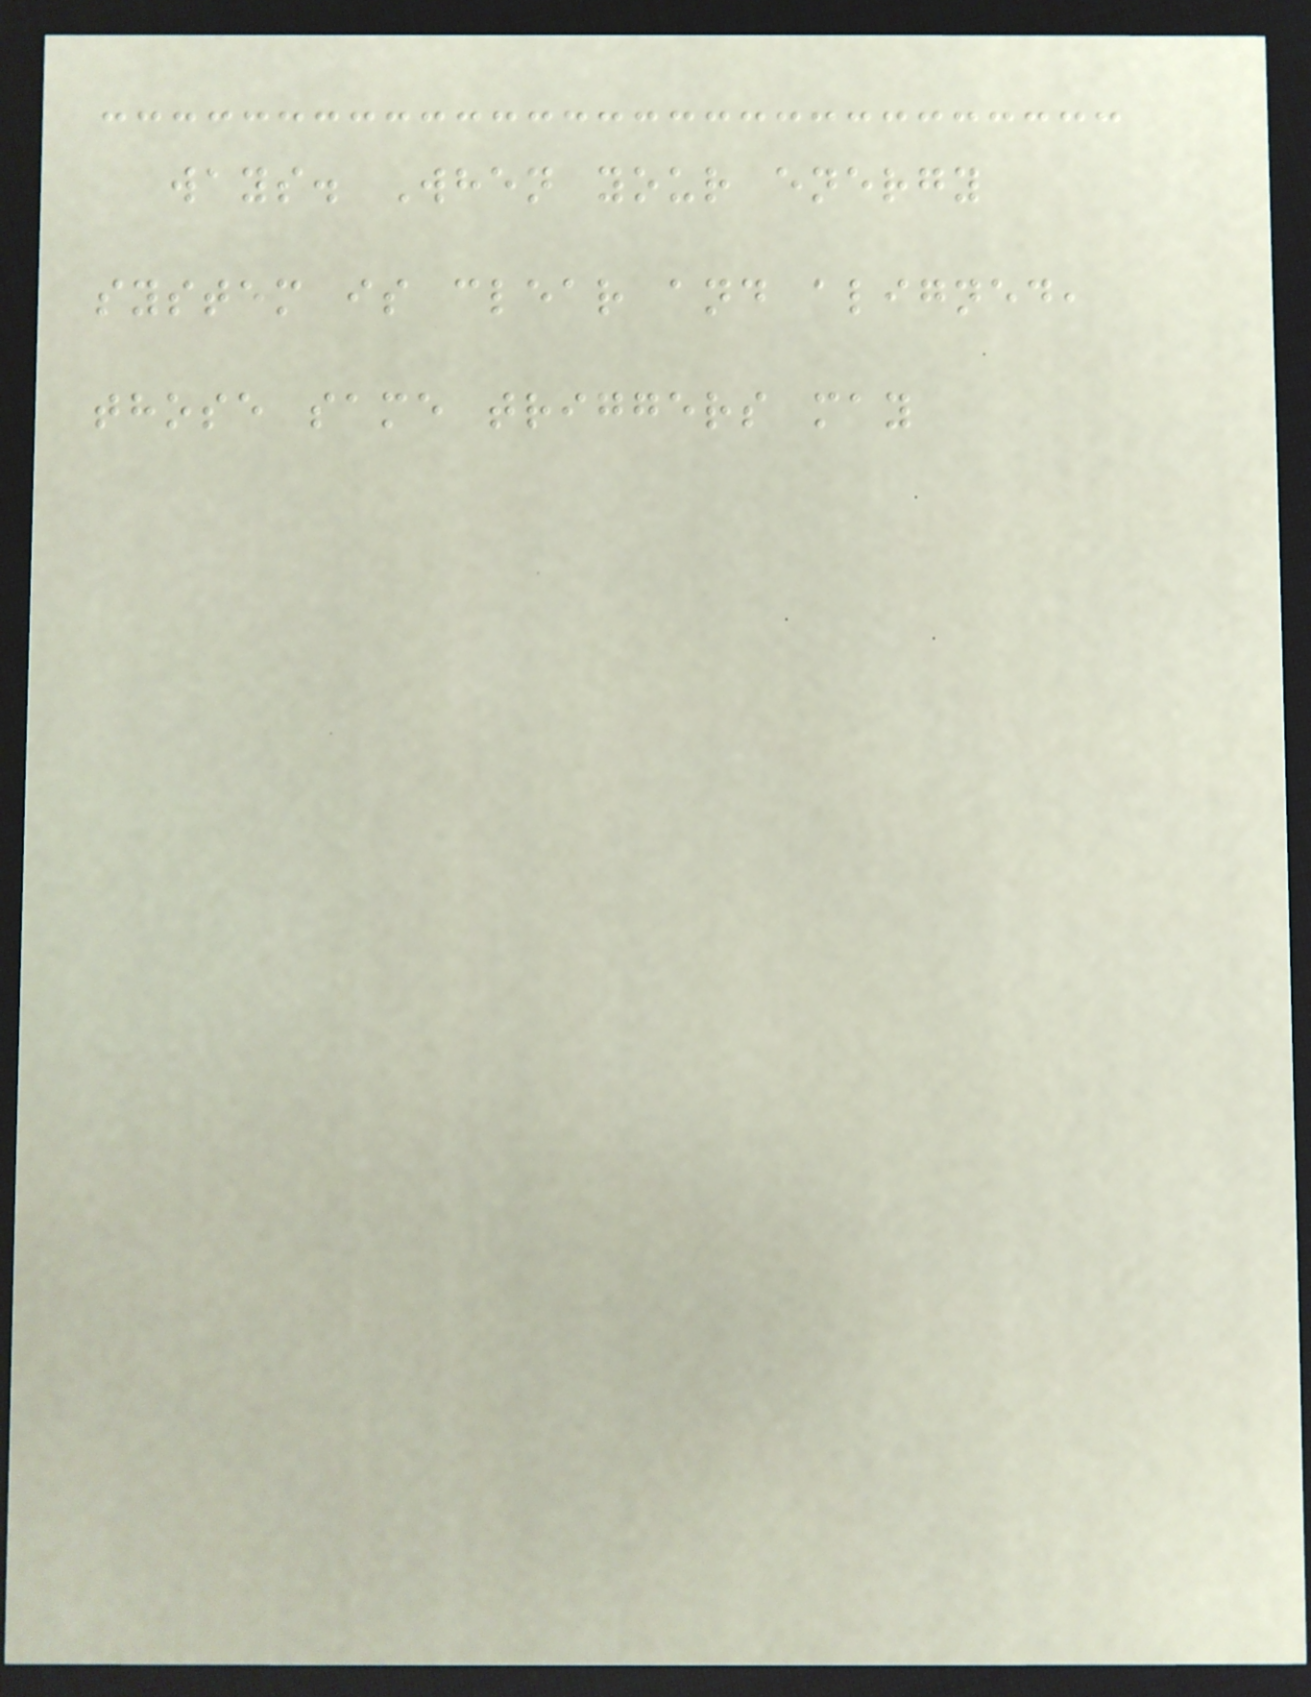ways. When your energy
system is clear and aligned,
those same triggers may
